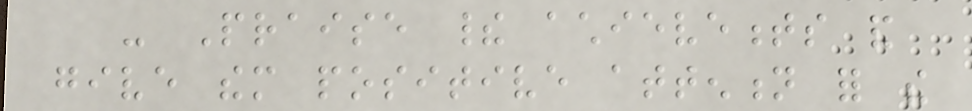- Praise their achievements and
give them positive attention for the
